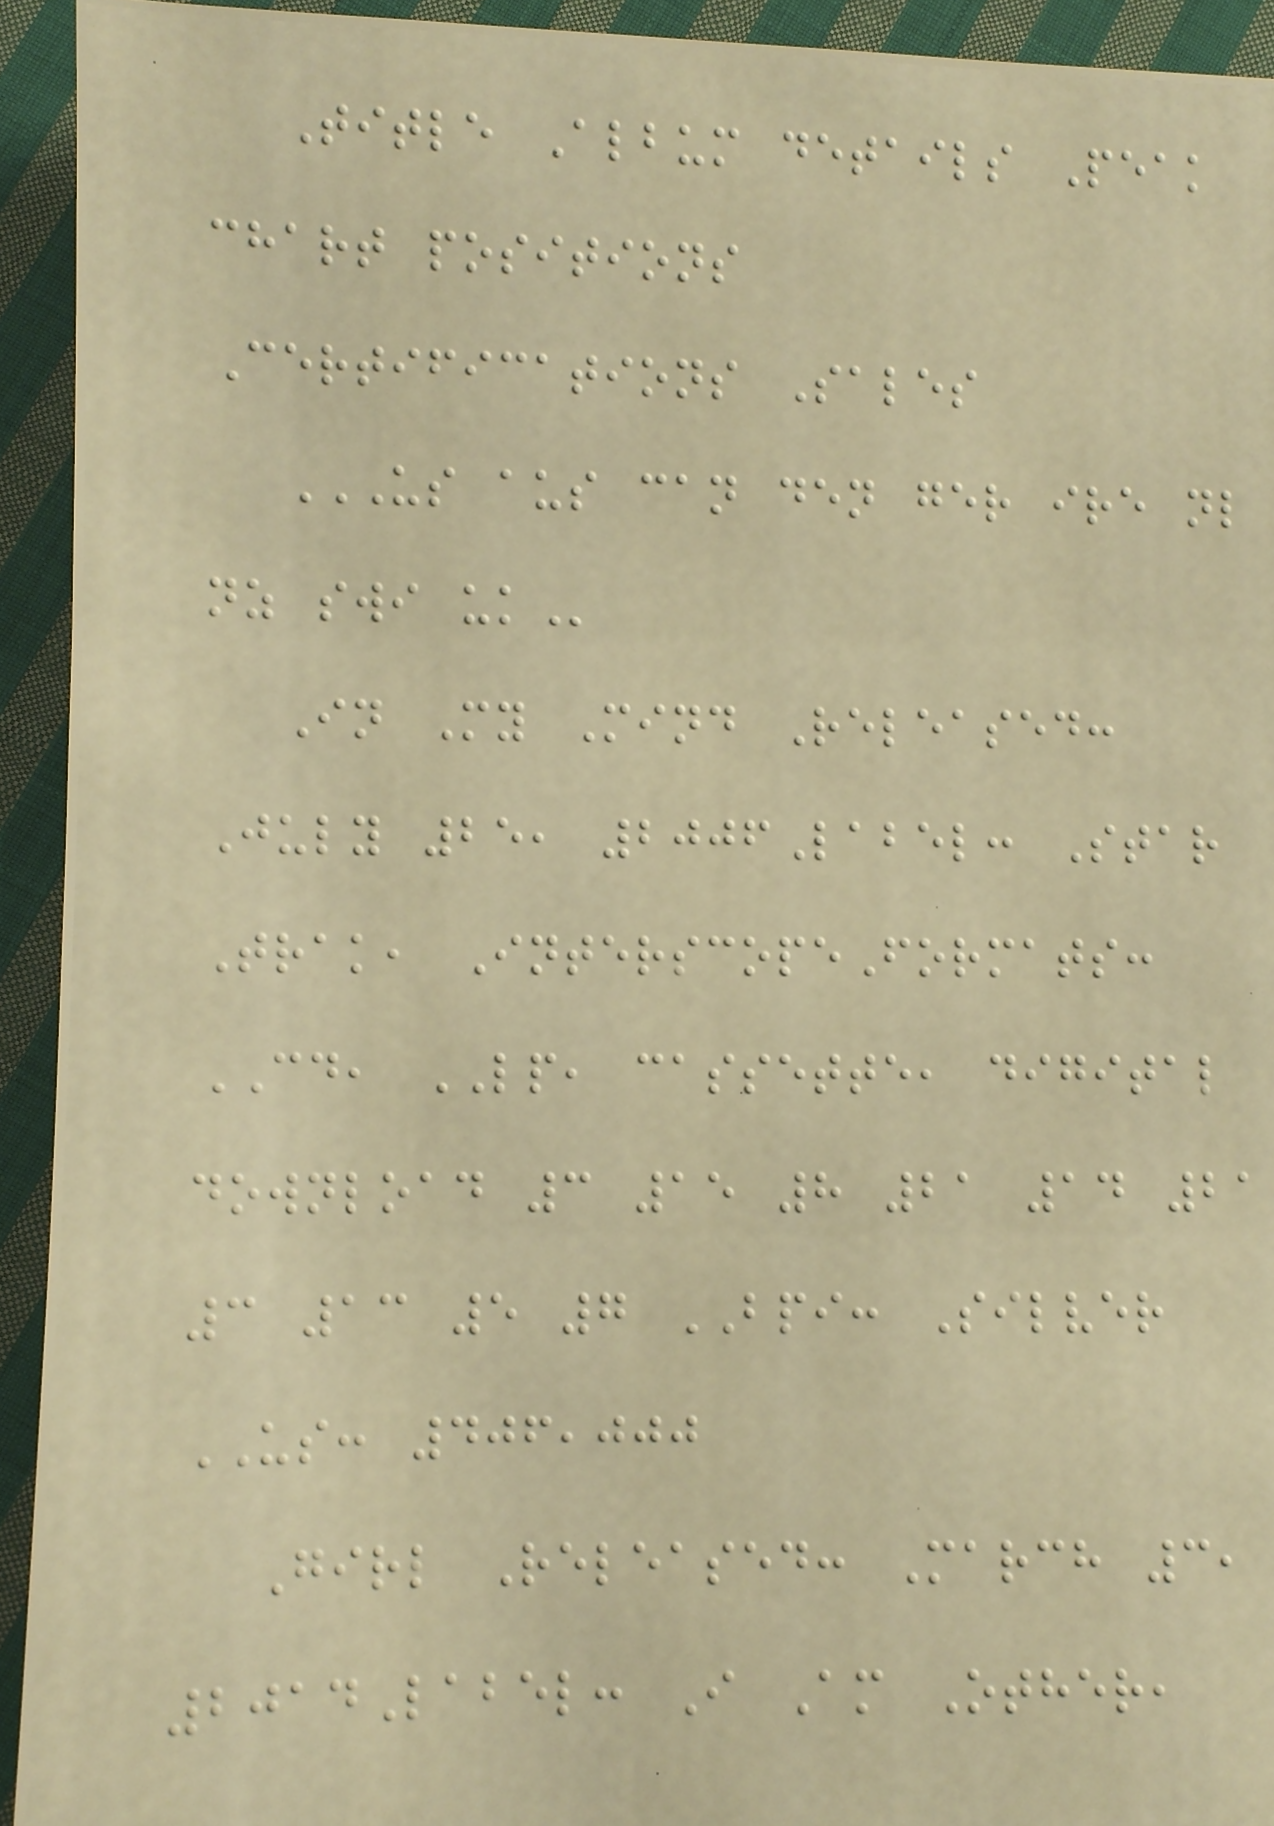Title Album details Peak
chart positions
Certifications Sales
US AUS CAN DEN GER IRE NL
NZ SWI UK
In My Mind Released:
July 25, 2006Label: Star
Trak, InterscopeFormats:
CD, LP, cassette, digital
download 3 15 8 21 14 21
3 13 5 7 BPI: Silver
US: 406,000
Girl Released: March 3,
2014Label: I Am Other,
